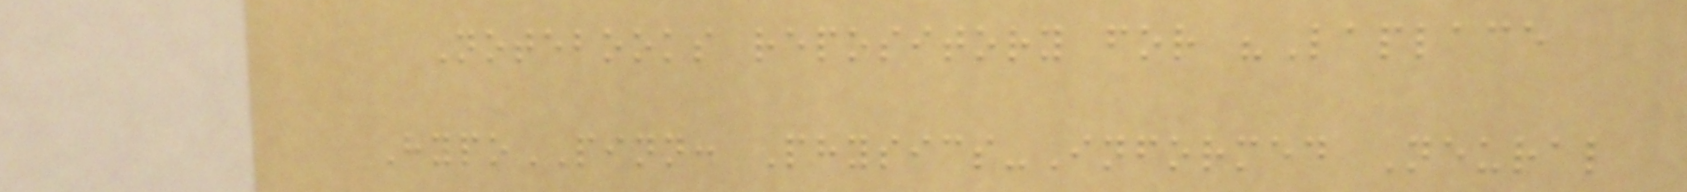Notebooks repository for "Laplace
HypoPINN: Physics-Informed Neural
